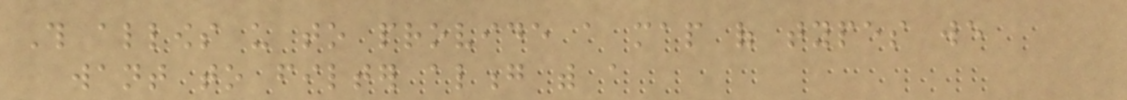This allows us to provide a map of types we
want to filter along with a
